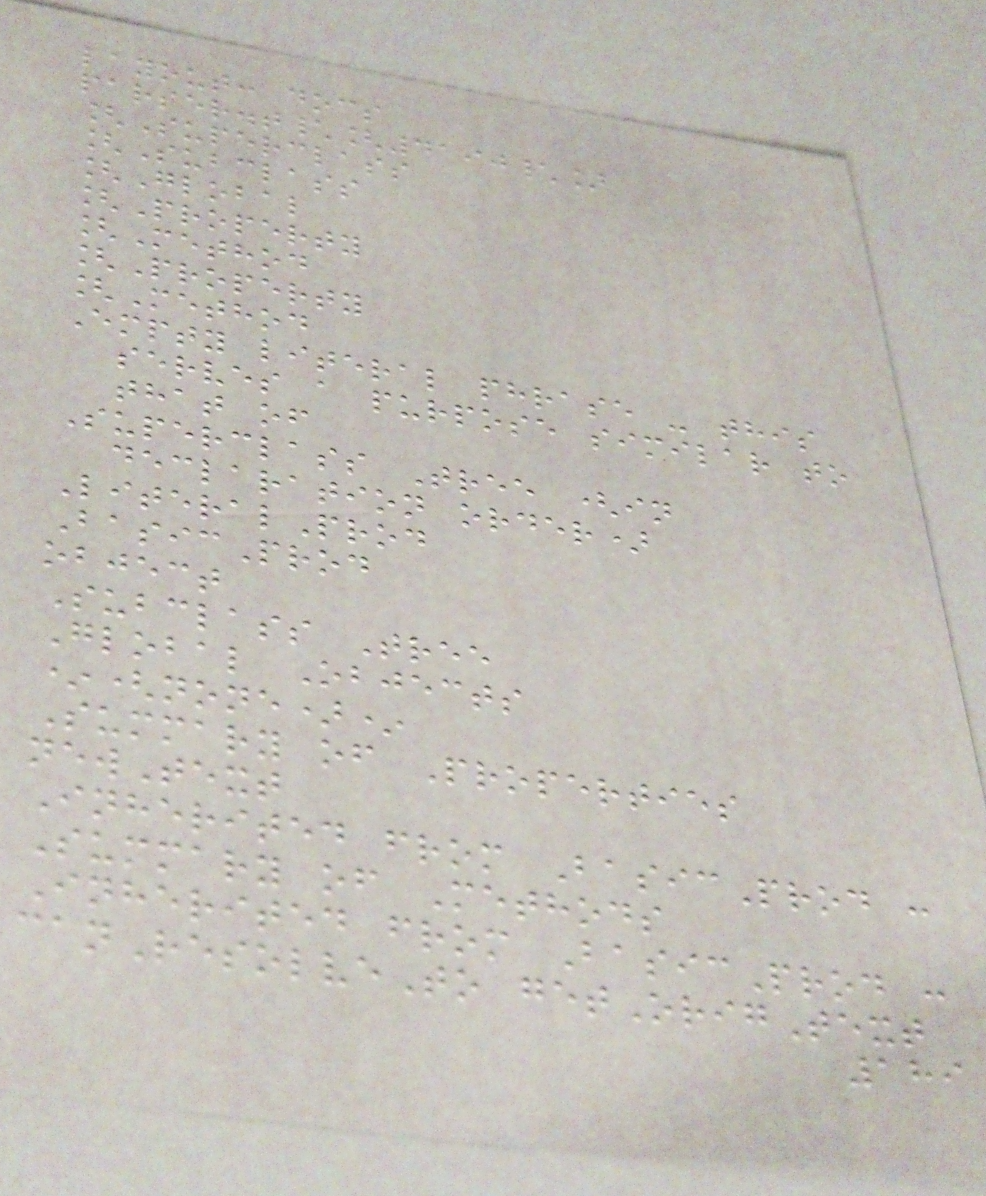layout: docs
parser.t\[4190\]
[Superclass
[Subclass
[Global
[Property
[Method
[Property
[Method
Empty literal phrase - this
serves a purpose similar to
that of
Superclass Tree (in
declaration order)
LiteralProd
BasicProd
object
Subclass Tree
Global Objects
*(none)*
Summary of Properties
newText
Inherited from BasicProd :
Summary of Methods
Inherited from BasicProd :
canResolveTo getOrigText
189
